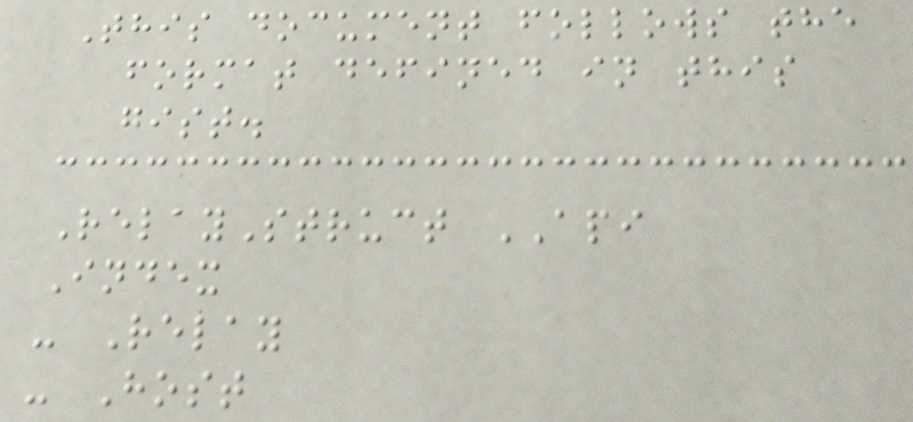This document follows the
format defined in this
gist.
RelayStruct API
Index
- Relay
- Host
